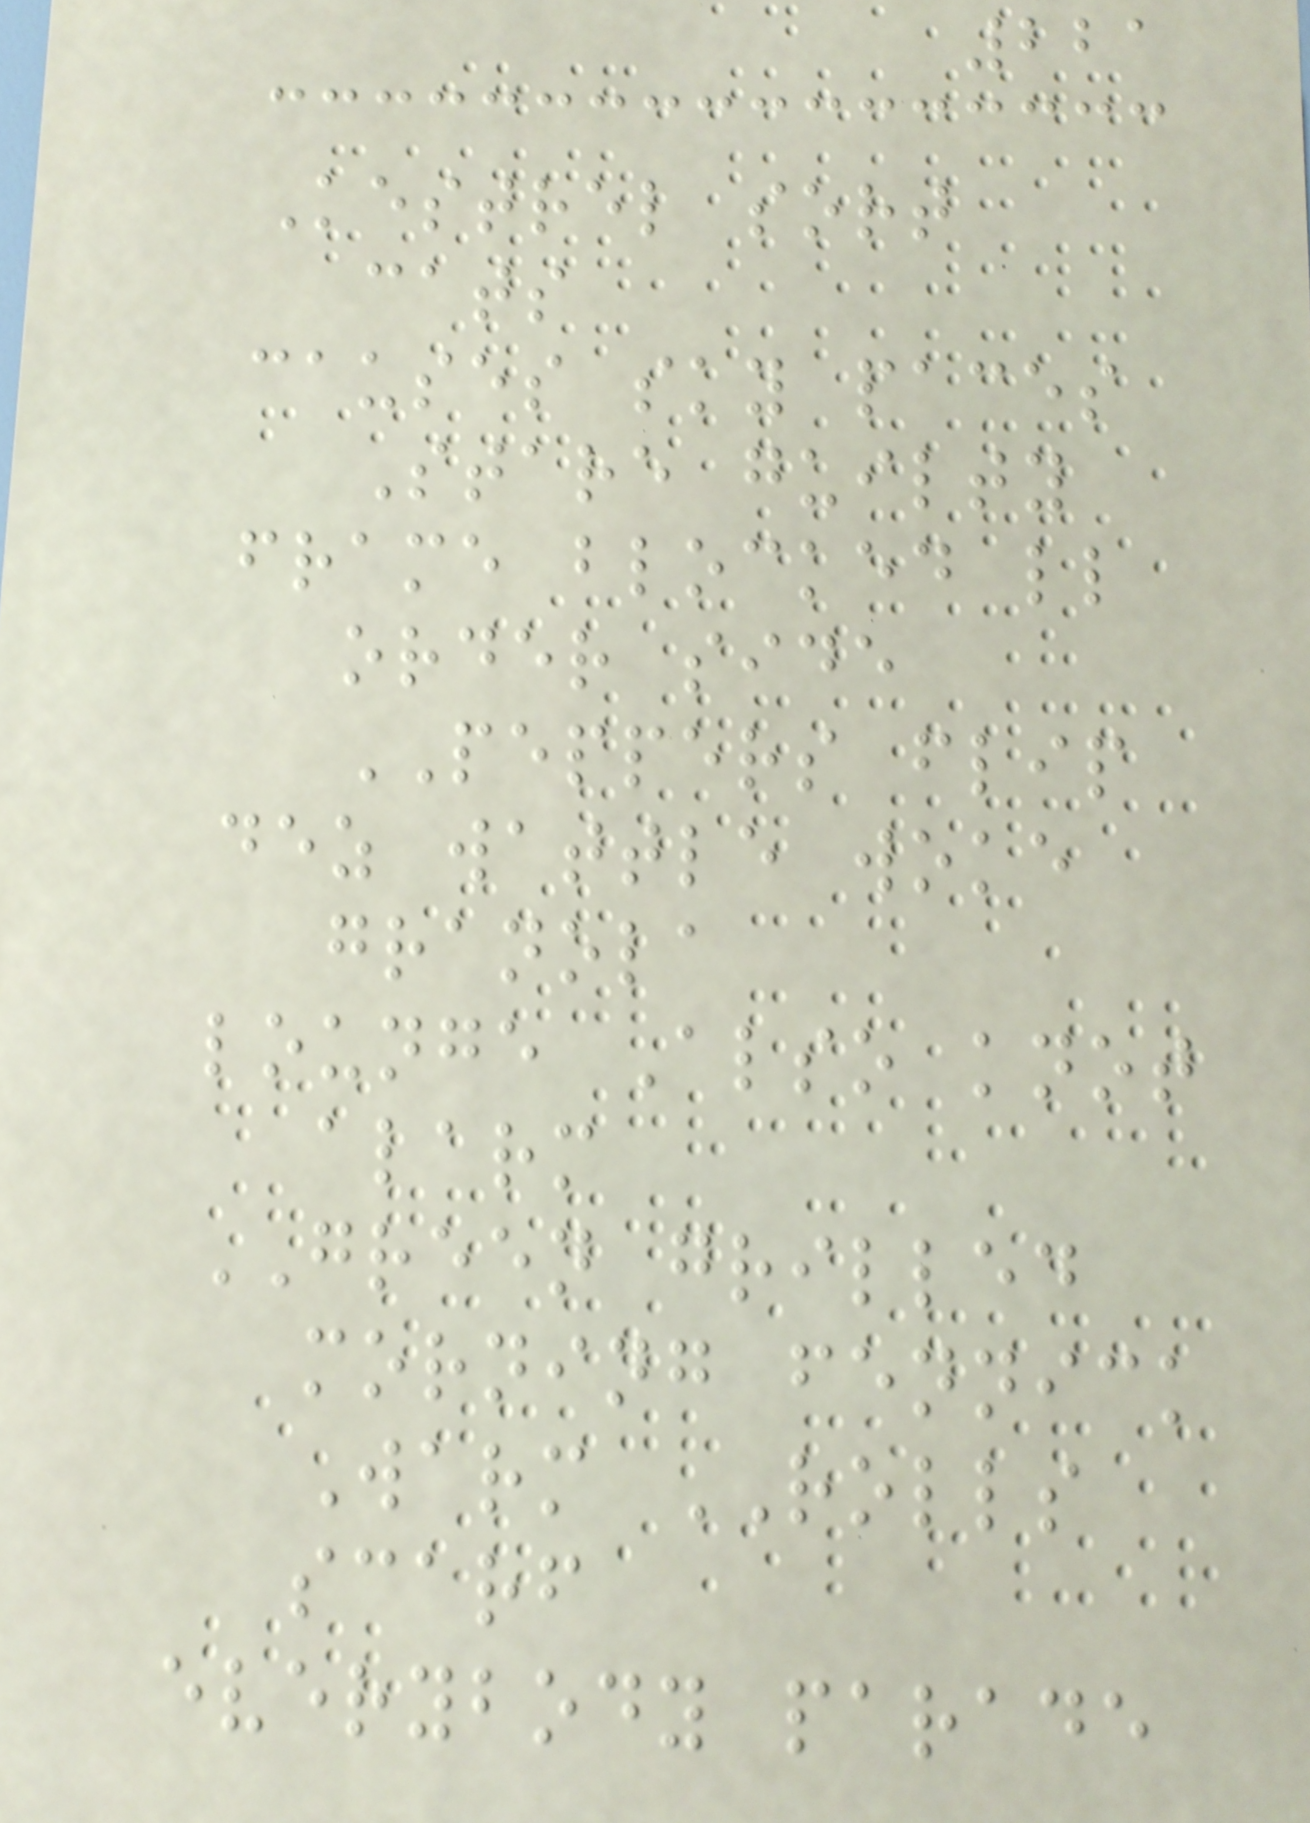221
Kestrel sort
cats
causes sky paces
Stare guilty
frame blocked ll
order side
PEPPERS flip
dez wattle woke
granola
lounge Also knot
alarm
GREEN grilled
morning fennick
Warm ROLLS
scarf
everybody parade
